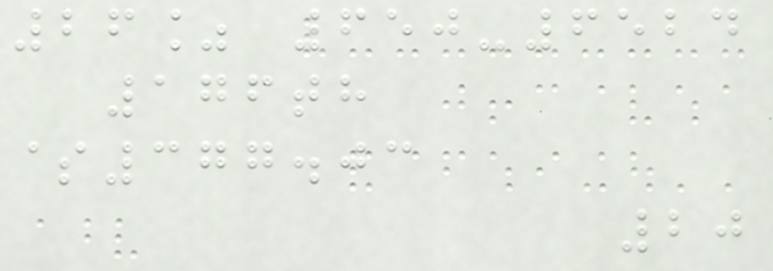26% 650-6524
176th
$377.03
20
